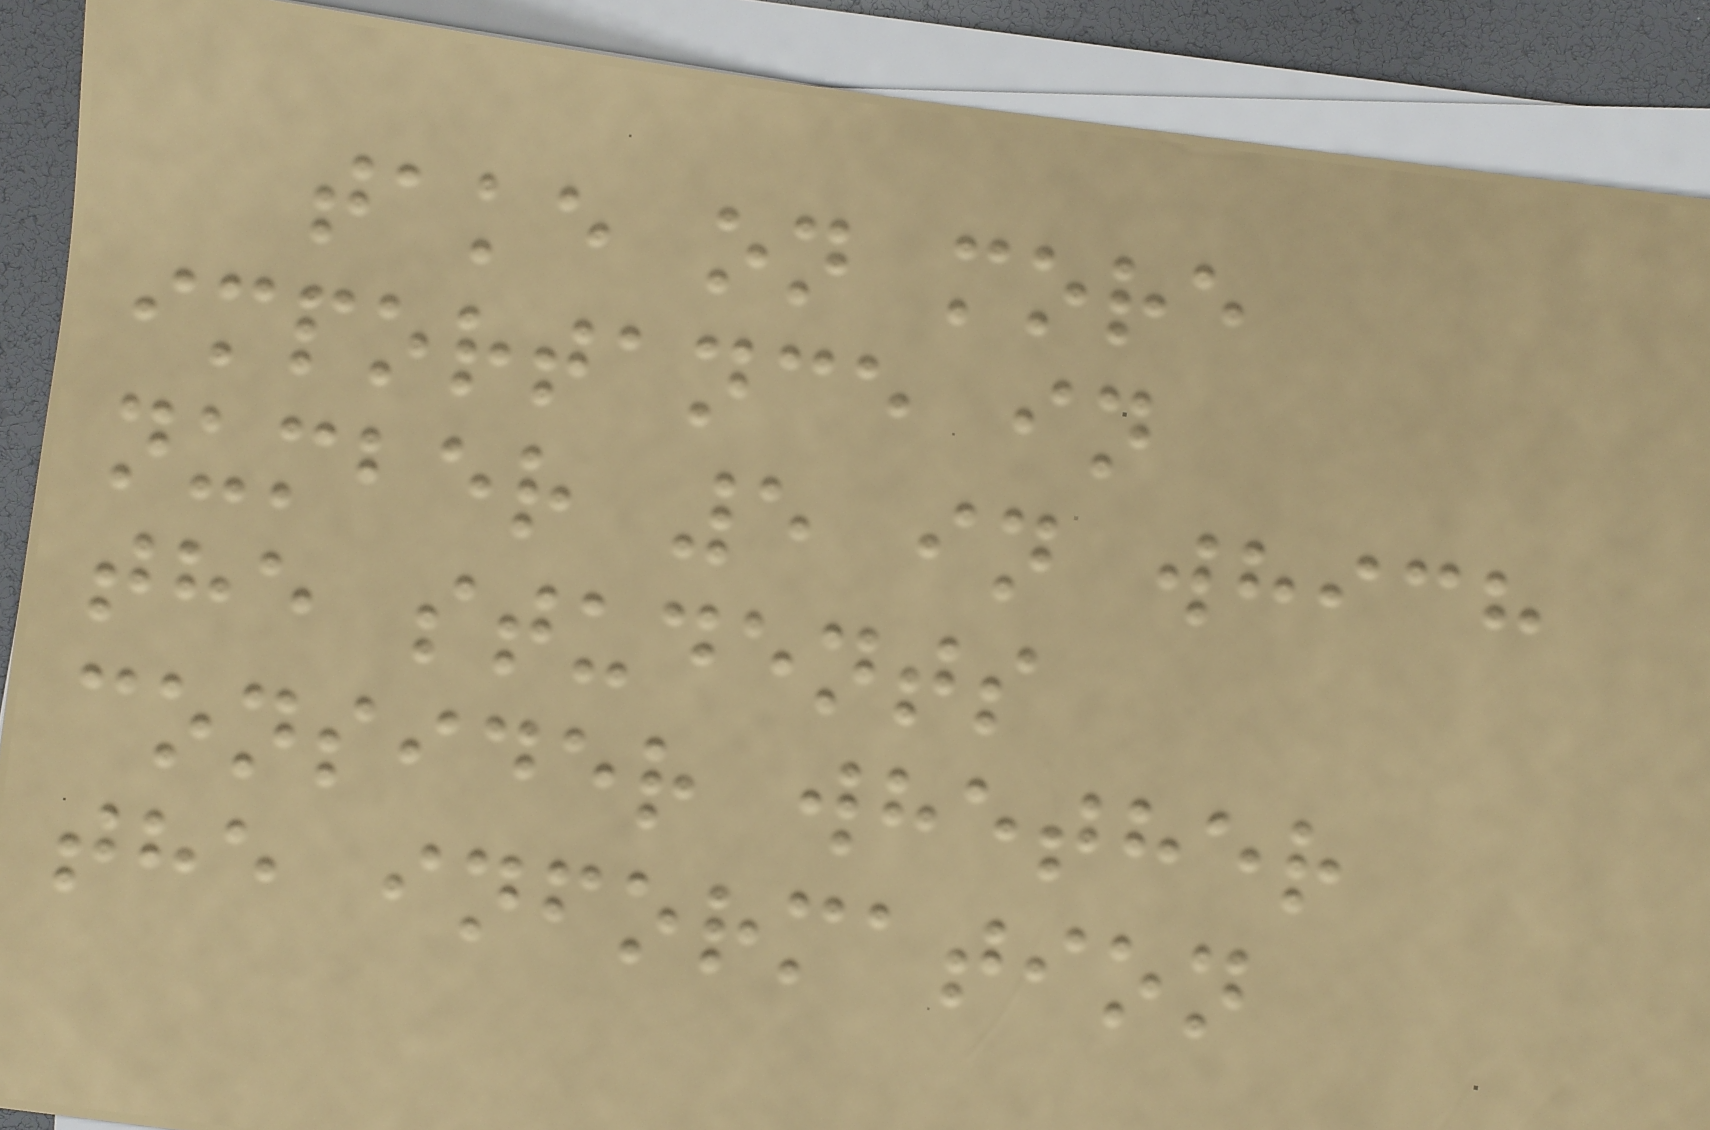take on more
importance in
number 5 in which
the students
consider whether
the information
